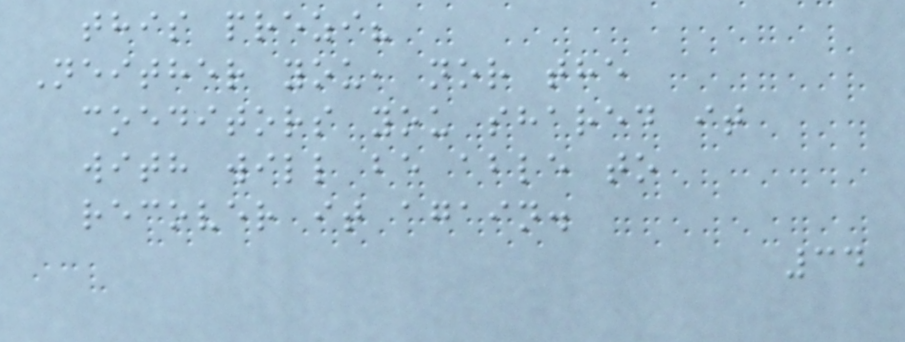this prezi?
Neither you, nor the
coeditors you shared it
with will be able to
recover it again.
34
